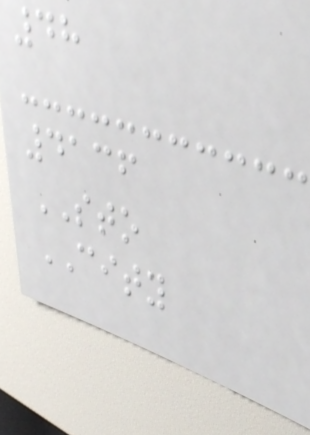48
4136
STO
CITY
